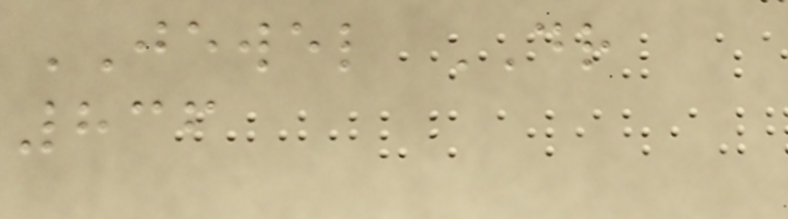JEWEL DR
836
